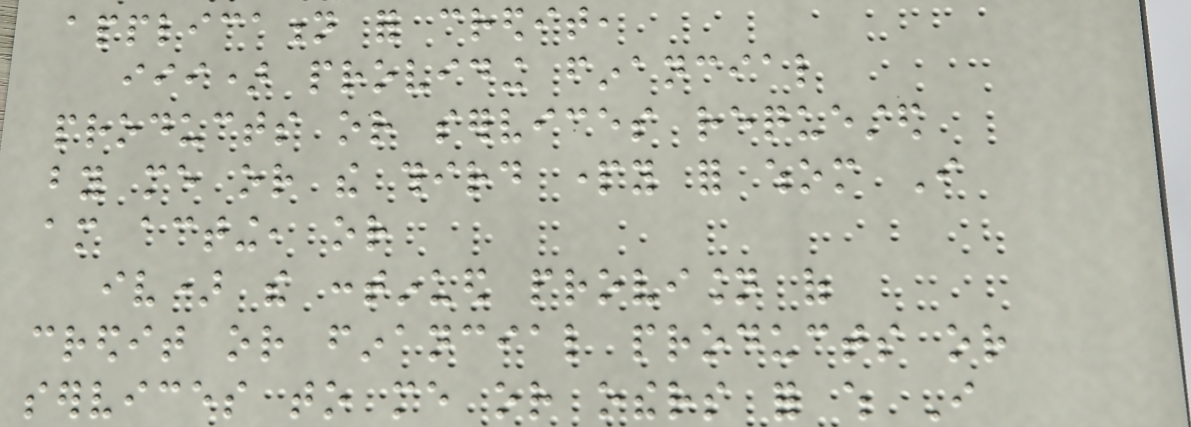application for credit,
iii) providing financial
products or services requested
by me or the third party for whom I
am acting, or
iv) the continued provision of
credit or financial products or
services to me or others for which I
